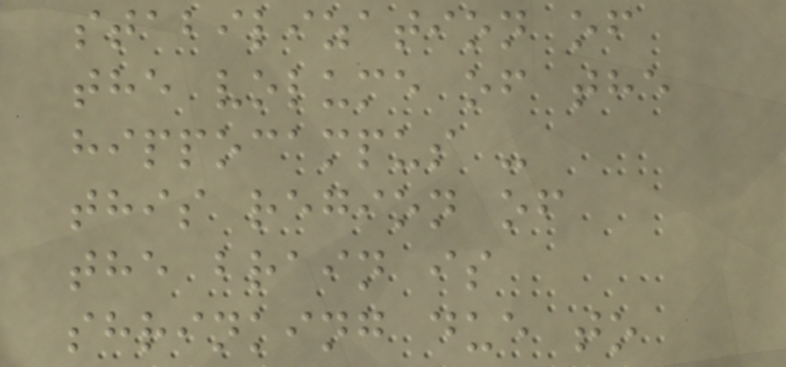stabilization of
the volume of the
hippocampus -
this region of
the brain is
shrinking due to
